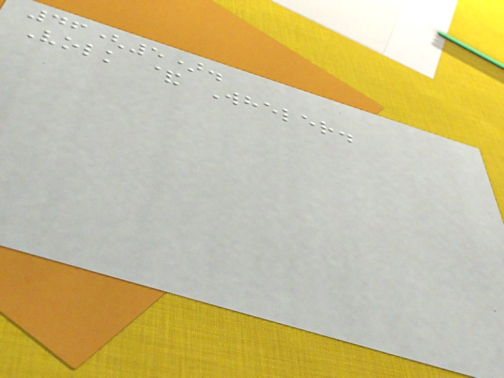46(5).
Volk & Wheler.
